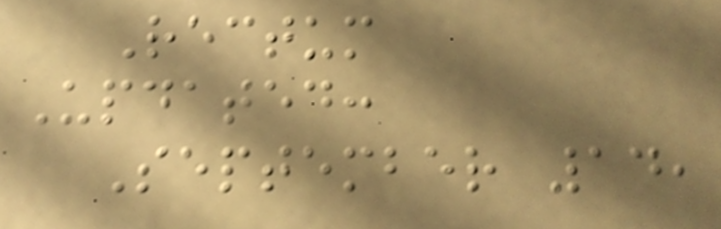Rectum
Updated:
September 14,
